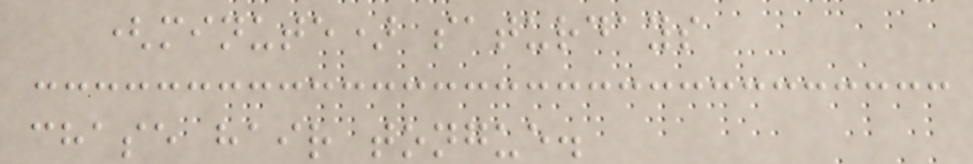(minute) saturdays
chase hair tongue.
